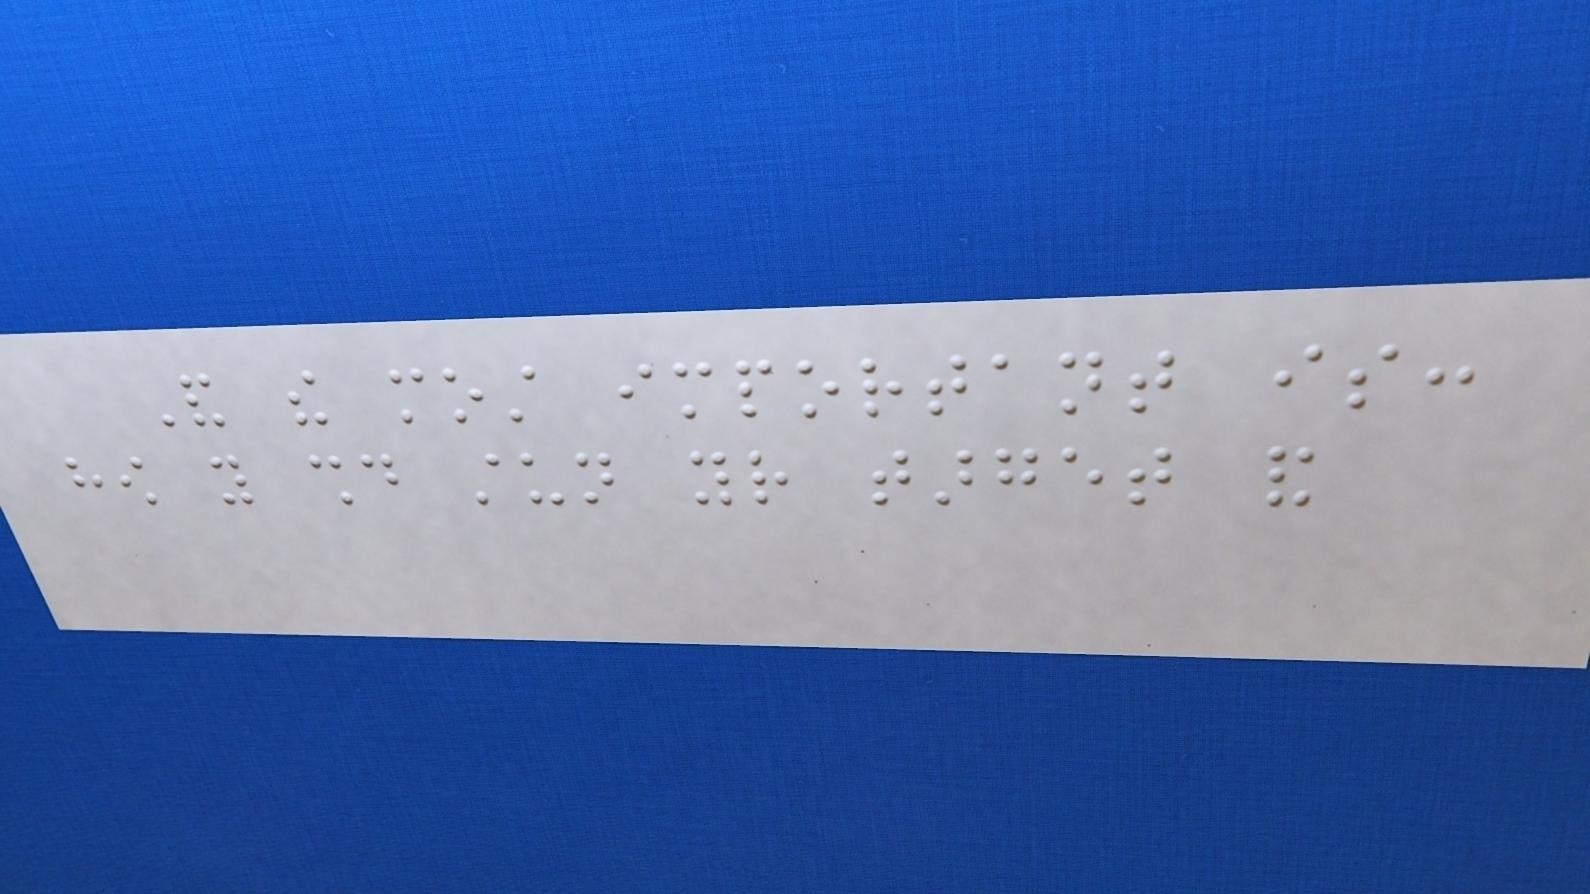And the most important is:
how you should stun your target and
